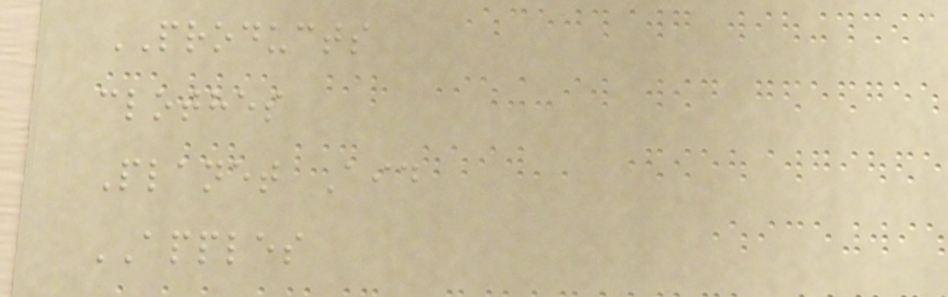PRODUCTS
clothes
Planet Aid
APPLES
